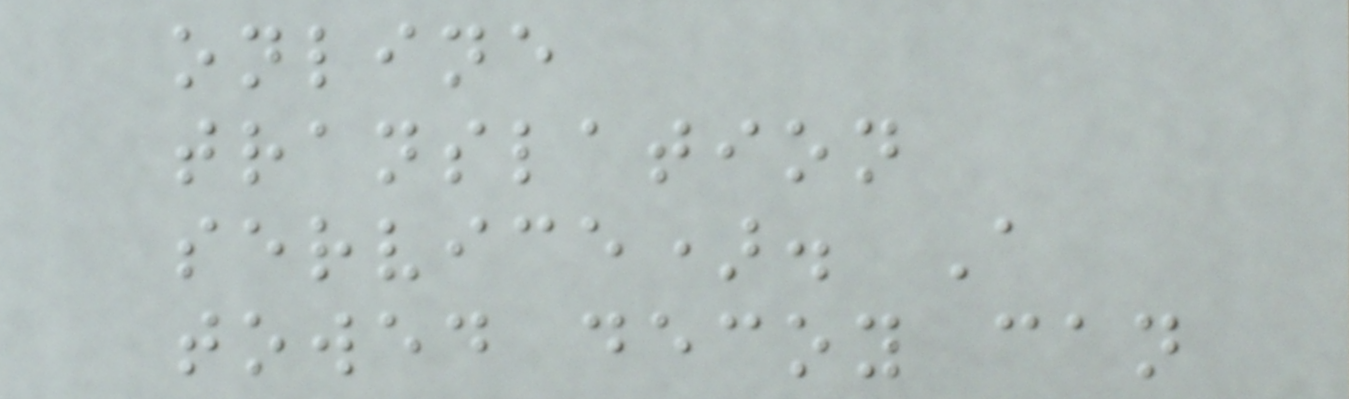online
translation
service). A
towed decoy can
